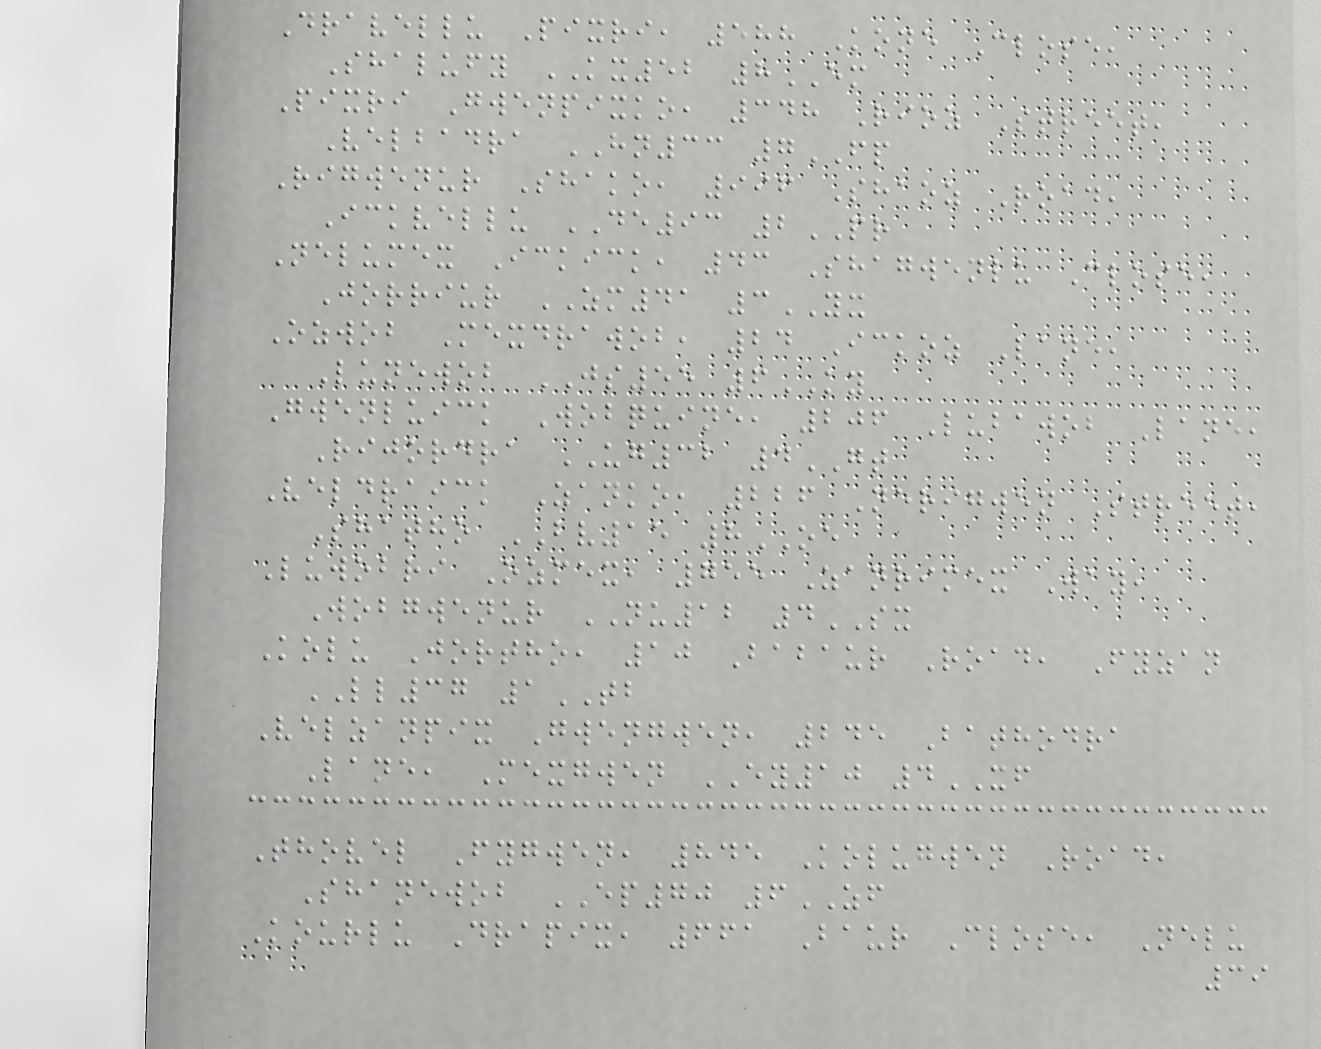Dravellu Pixri, 588 Kone Close,
Shalufy KX52 8EM
Pixri Gwenpixko, 348 Rioz Street,
Velbadra HN33 7FP
Rigwenur Shako, 996 Shaoz Road,
Ickvellu DE93 2PR
Nelumex Ickick, 43 Shagwenlu Close,
Jorriur ZM41 3YX
Ozwob Mexdrawob, 24 Ickoz Lane,
Lunewob JS55 6KY
Gwenluick Wobquine, 206 Lubawob Lane,
Rijordra UG32 4GT
Veldraick Zanko, 226 Nerigwen Street,
Shatho BV15 8OE
Luwobri Ozmex, 755 Zanrimex Way,
Wobgwenur NU12 4SX
Kolu Jortho, 10 Babaur Road, Fyzan
LL37 1TB
Velzanpix Gwengwen, 245 Bathodra
Lane, Mexgwen EY10 4XF
Thovel Fygwen, 845 Kolugwen Road,
Shanewob EP70 6ZF
Kourlu Drapix, 661 Baur Close, Nelu
39
